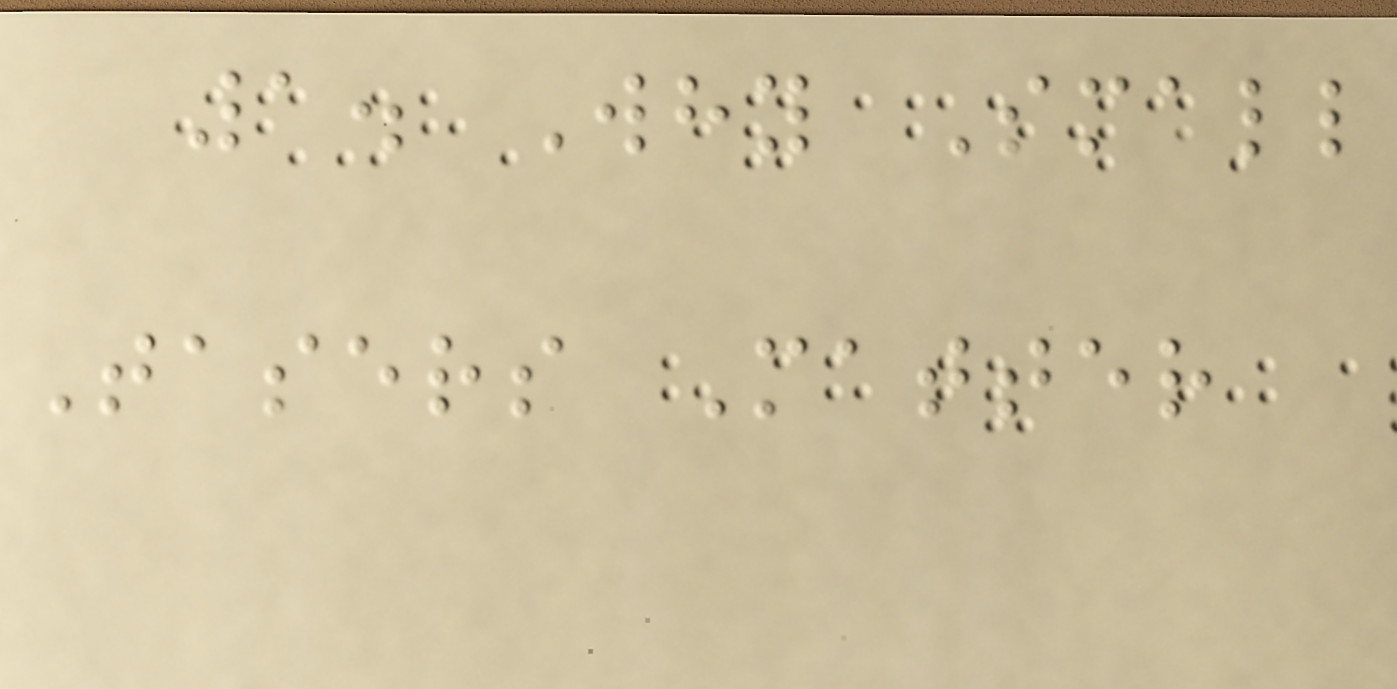1. Why Small
Tasers Matter
